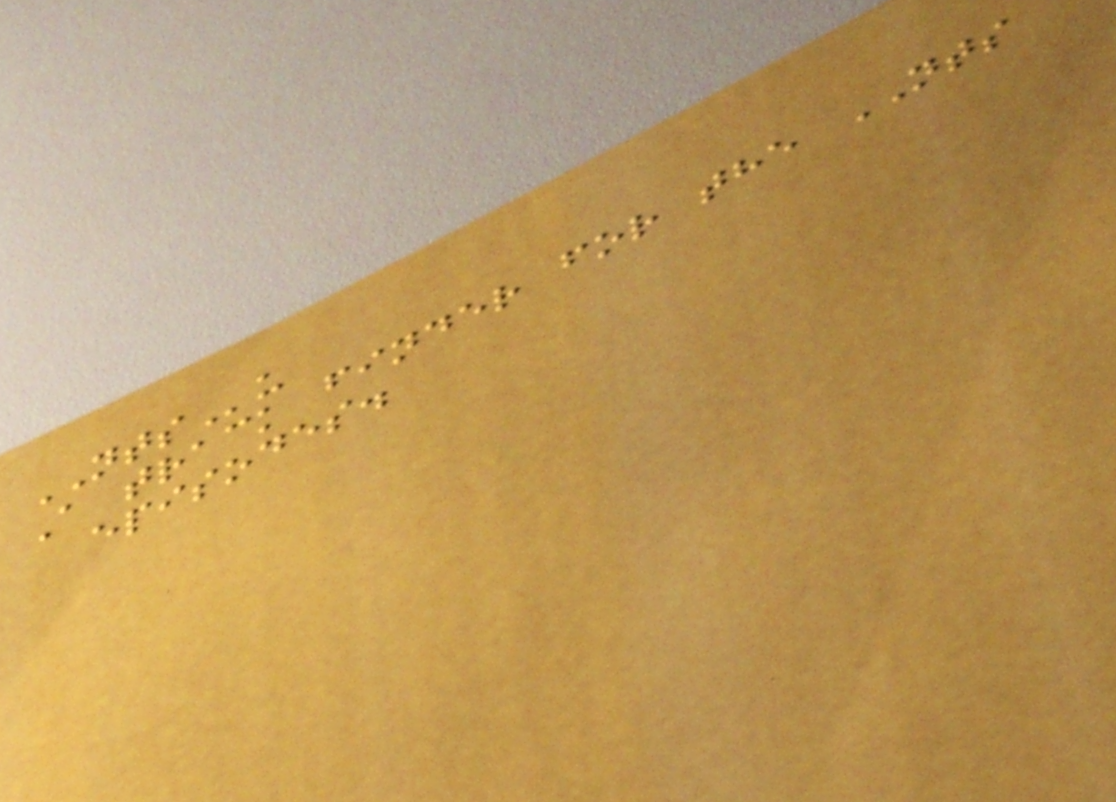NTSu
A track finder for the NTS
episodes.
